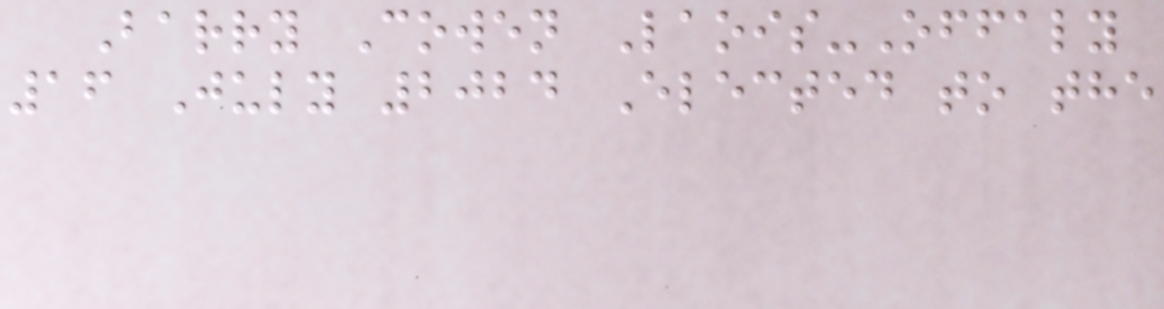Barry Cowen Laois-Offaly
16 July 2024 Elected to the
